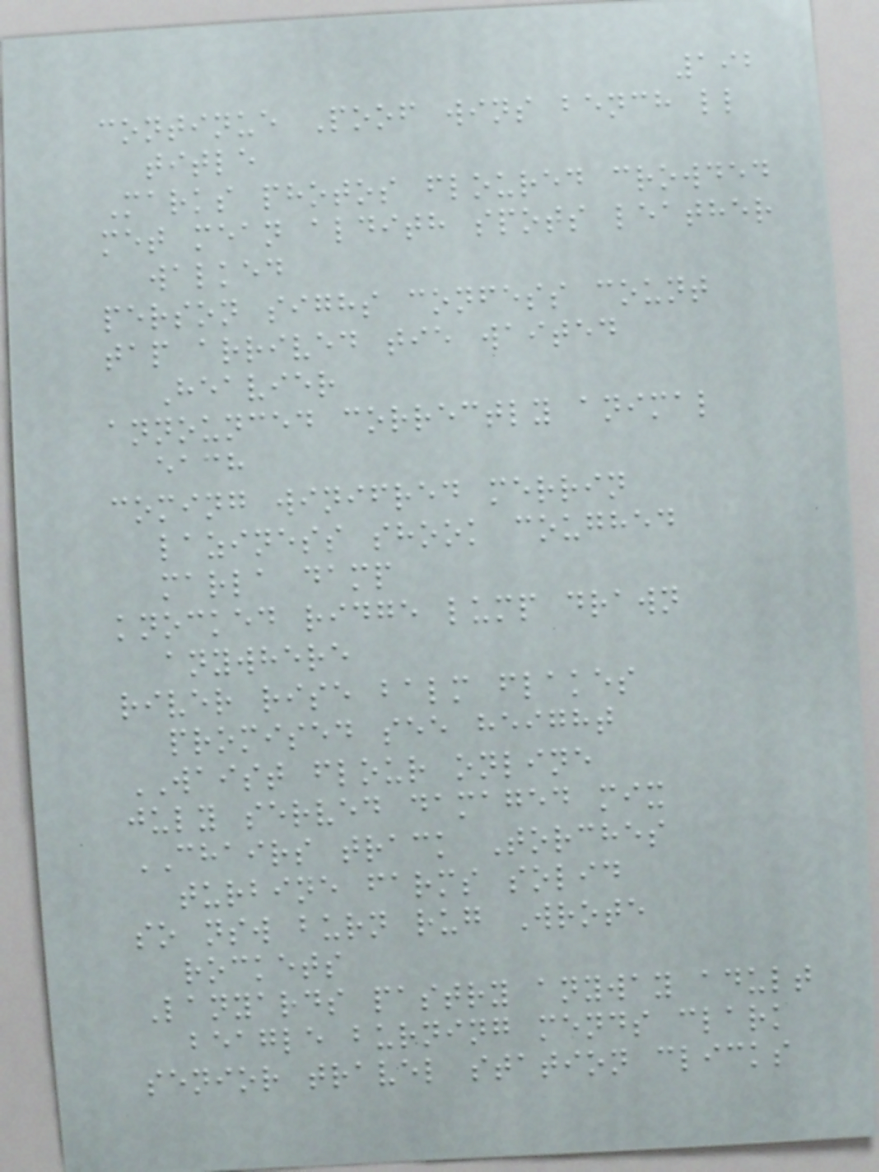192
continue Poof wins bench ll
title
Marks photos floured crowded
met mean aldith spots leather
walked
person sighs confess count
tap arrived tie waited
Heavier
announced correctly animal
each
coming winifred merrin
laziness shook coughed
marla damp
knocked ridge lump drawn
anywhere
river rise balm flakes
promised see height
WAIST flour online
july served damaged mix
CHAIRS track Torches
turbine farms solid
so nsw burn rug Wrote
rockets
Lanyards pastry anyway adult
beagle burning mends clark
senior travel station clicks
